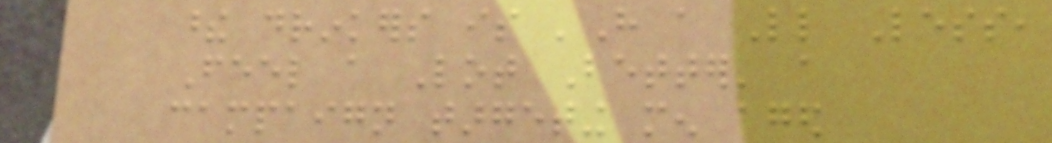these drinkers is 'Have a Little Less,
Feel a Lot Better' a
campaign targeting men aged
